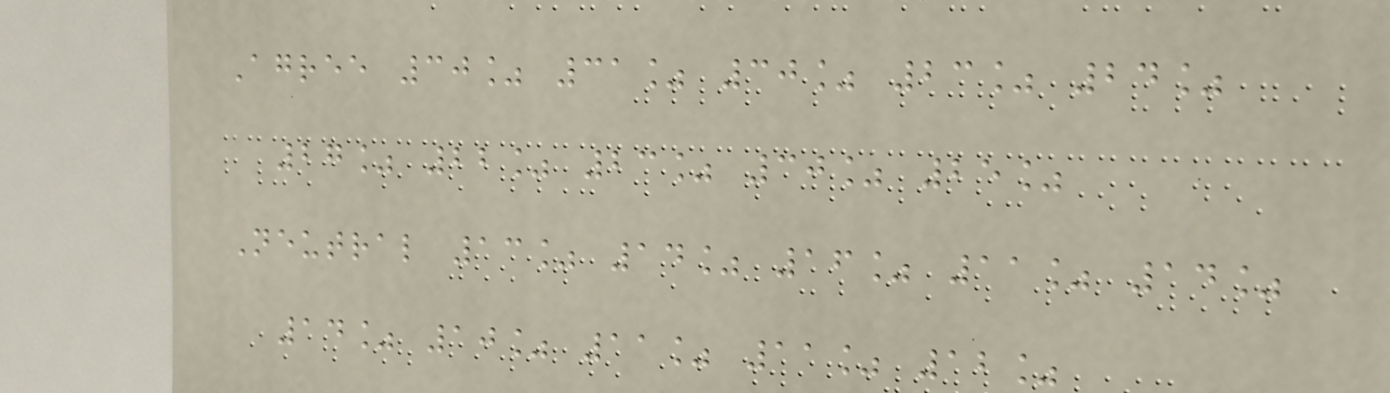Agree 30% 31% 30% 23% 24%
27% 22% 23% 30% 25%
Neutral 13% 14% 16% 11% 14%
14% 10% 11% 11% 12%
